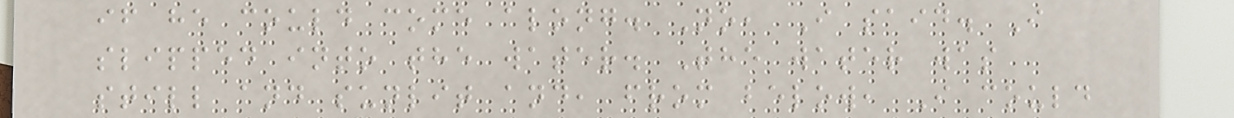if he could come along. No, I said. I
slipped into the water. The water was
still and sunlit and, from below, I could
